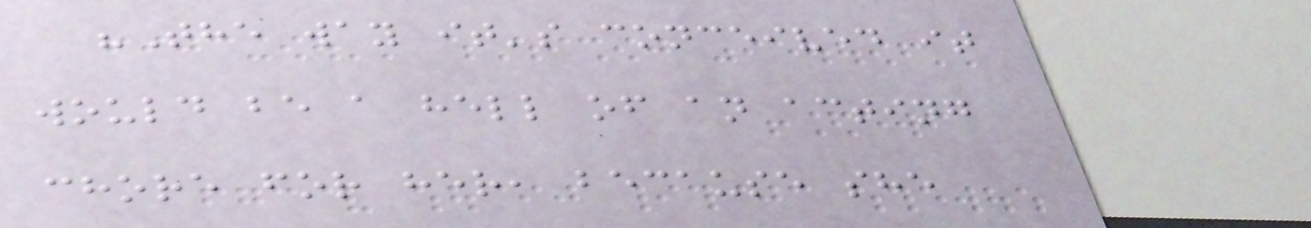"The way it's conceived it
would be a hell of an acting
chore for her, because she
